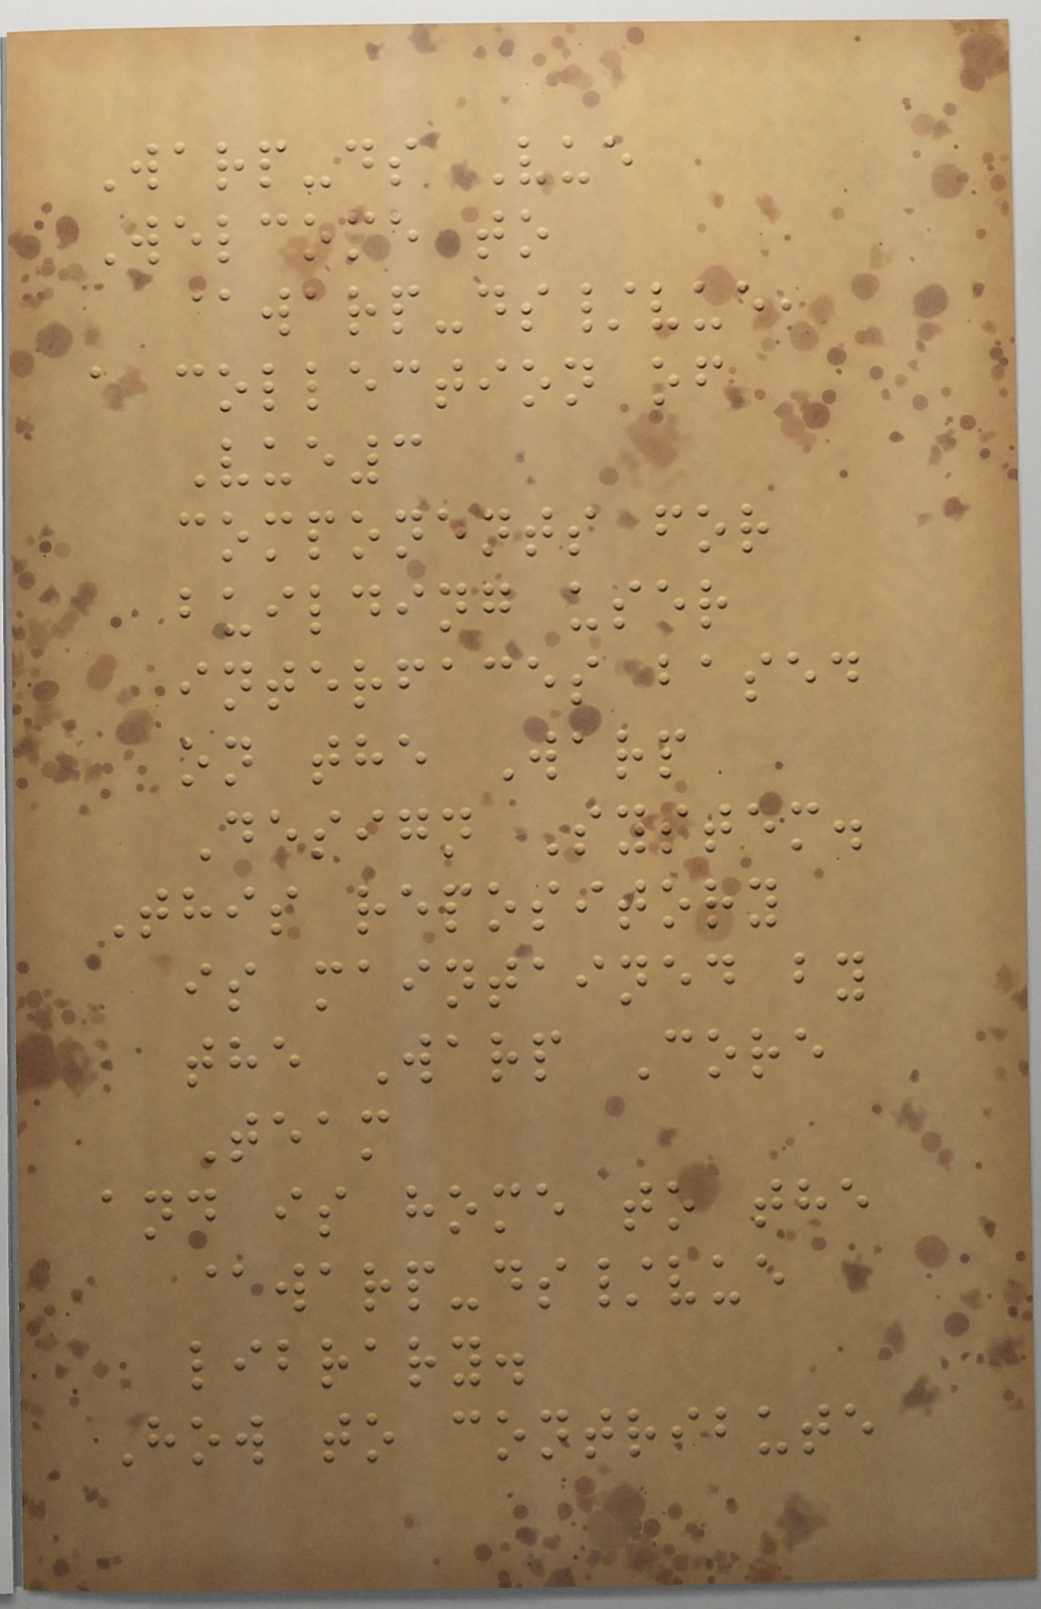Warp-ds Vue
Welcome to
@warp-ds/vue,
a collection of
Vue3
components for
building user
interfaces based
on the Warp
Design System.
This repository
is maintained by
the Warp Core
Team
and is home to the
@warp-ds/vue
library.
How to contribute
